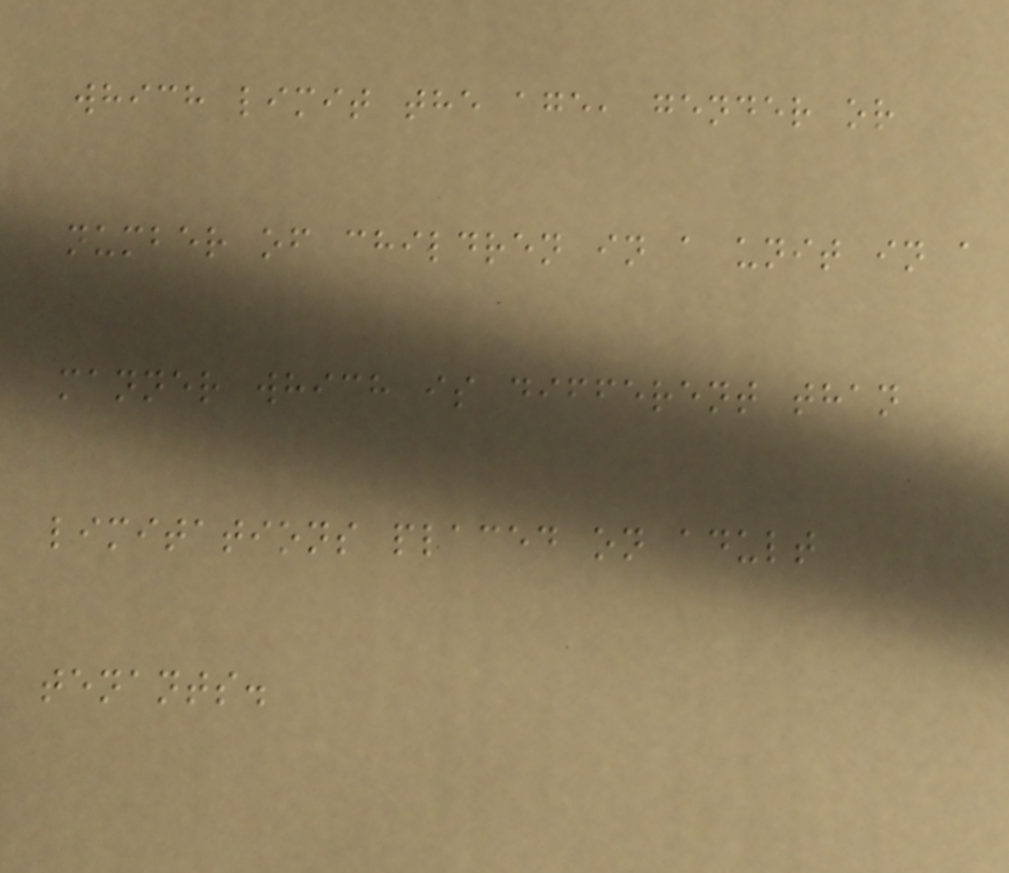which limit the age, gender or
number of children in a unit in a
manner which is different than
limitations placed on adult
tenants.
